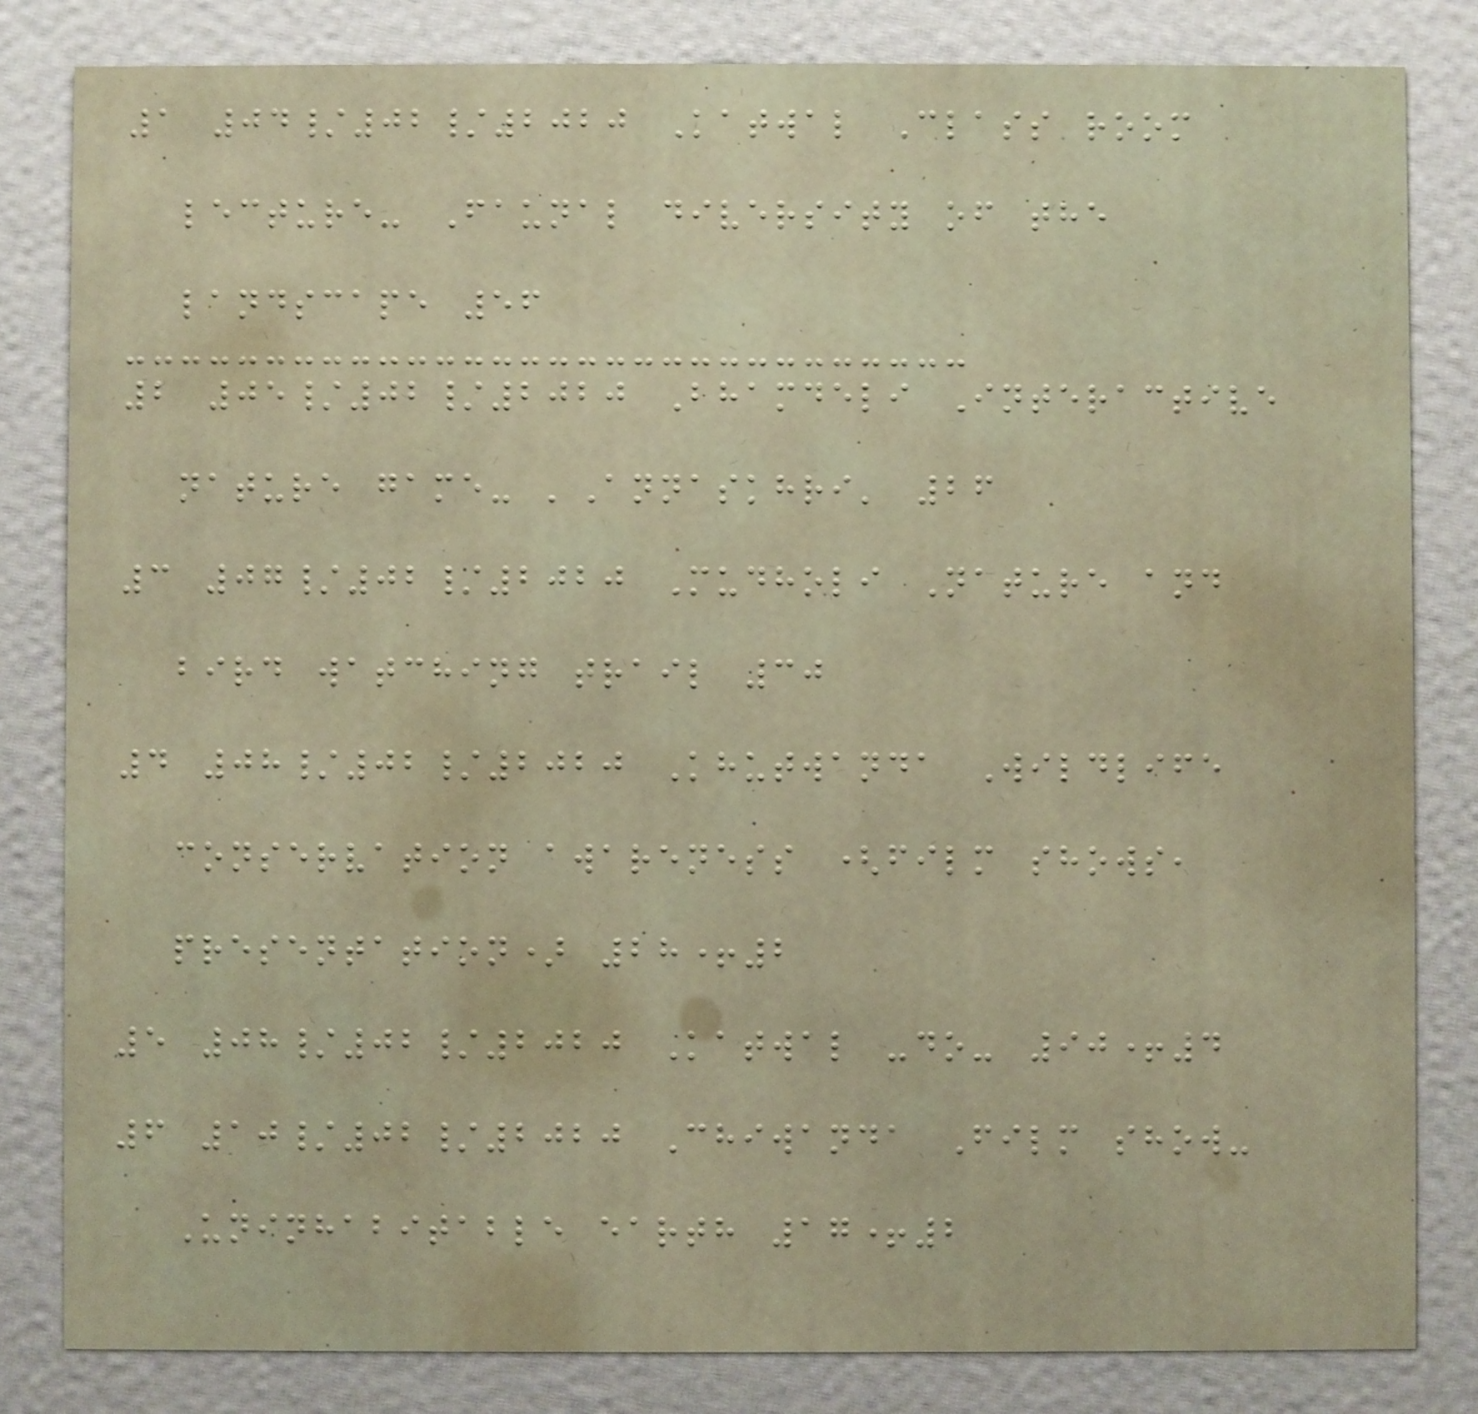1 04/02/2020 Katwal Class room
lecture- Faunal diversity of the
landscape 56
2 05/02/2020 Bhamdeli Interactive
nature game- 'Annaskhri' 26
3 07/02/2020 Mudholi Nature and
bird watching trail 30
4 08/02/2020 Khutwanda Wildlife
conservation awareness (film shows,
presentation) 28+2
5 08/02/2020 Katwal -do- 90+4
6 10/02/2020 Chiwanda Film show-
Uninhabitable earth 17+2
